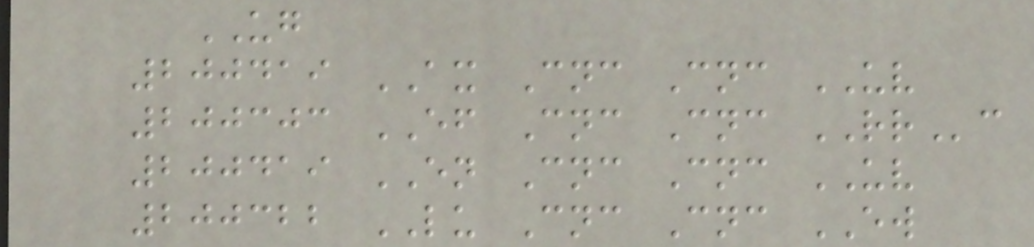UG
200419 AX Cnc Cnc UV
200303 EF Cnc Cnc RRc
200419 EN Cnc Cnc UV
200322 LU Cnc Cnc EW
